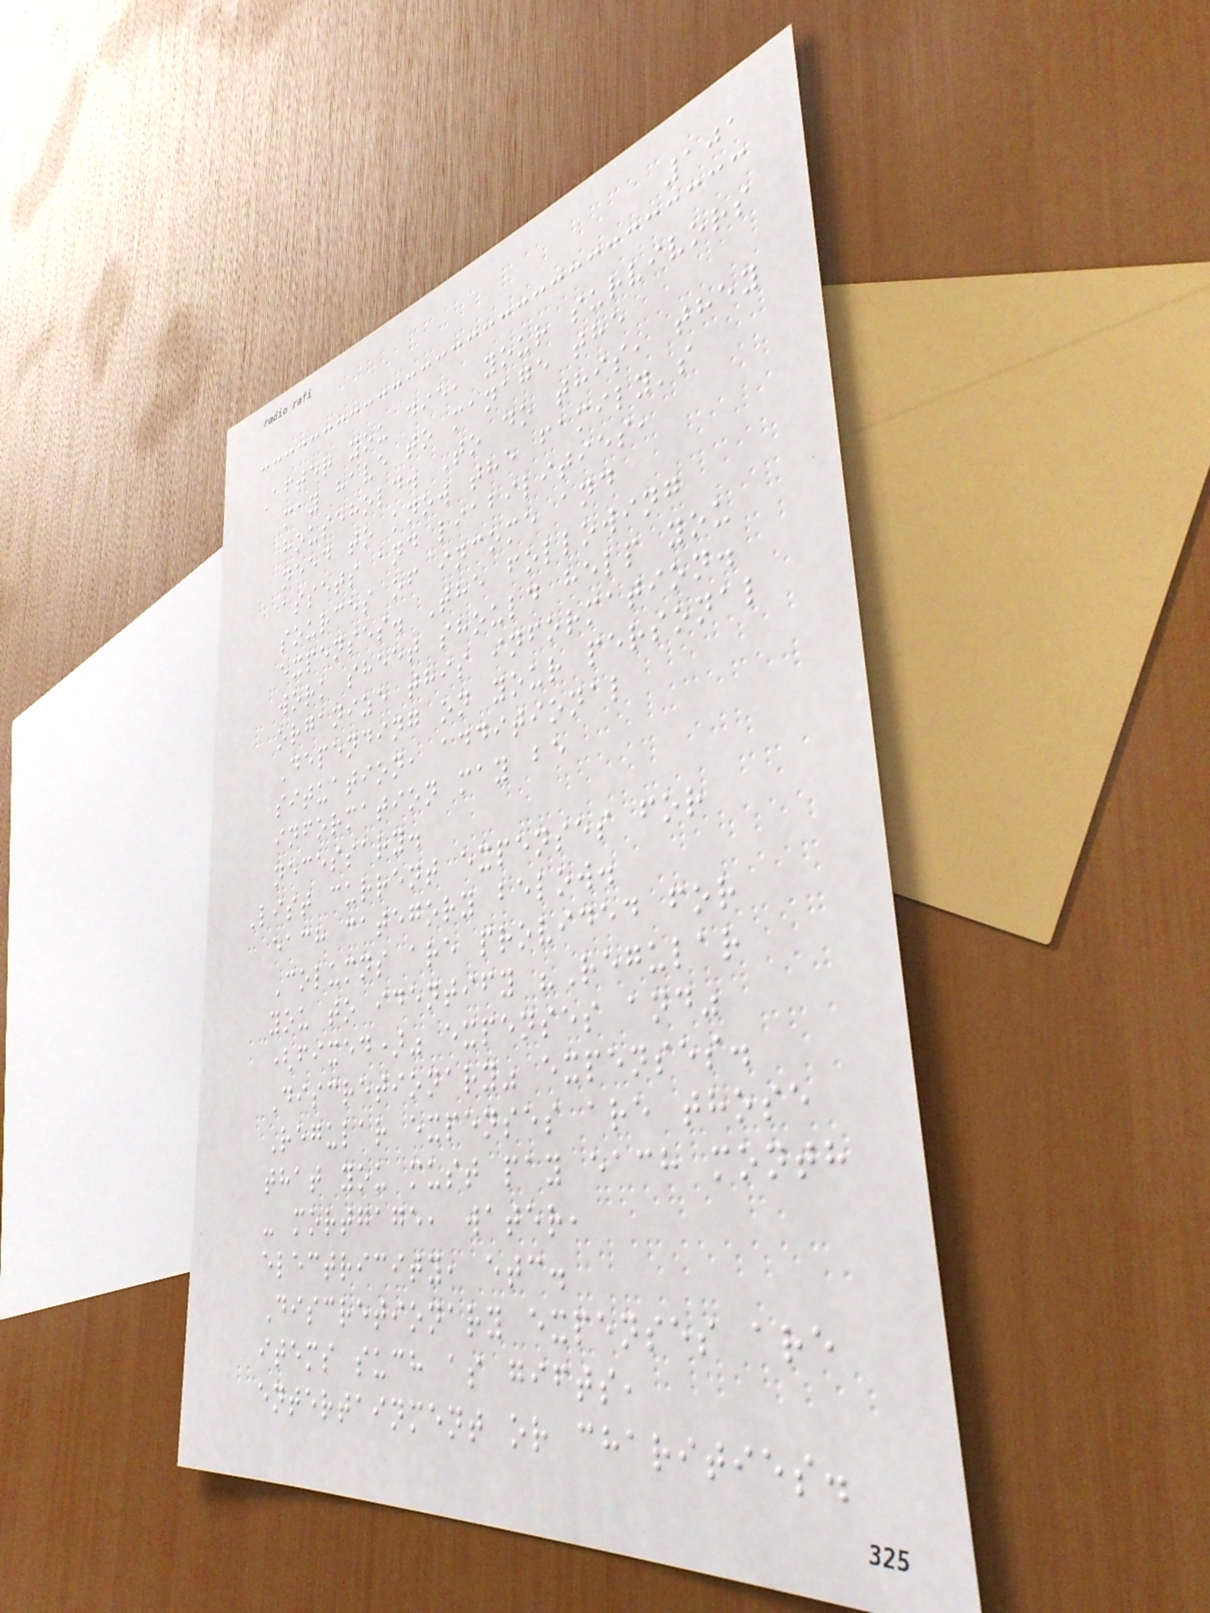101
After you die, your survivors
may have to manage the
household. To do this, they
need to know the family's
assets and liabilities,
sources of income and
expenses. The following
work sheet should help you
organize this information.
Depending on your personal
situation, additional
information may be
necessary.
List current expenses for
each category below.
Columns are provided for
you to identify "Regular
(fixed)" expenses and"
Discretionary" expenses.
Regular expenses are those
that you must pay each month
- mortgage, water,
electricity, etc.
Discretionary expenses are
items such as gifts,
entertainment or charities.
